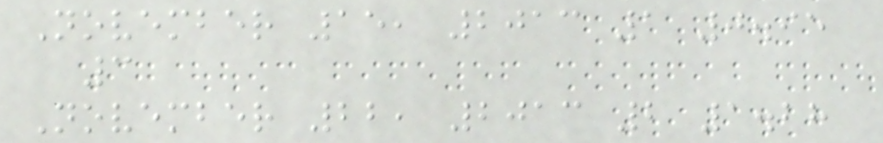November 15, 2013 1 0.95
3
November 22, 2013 2 1.28
